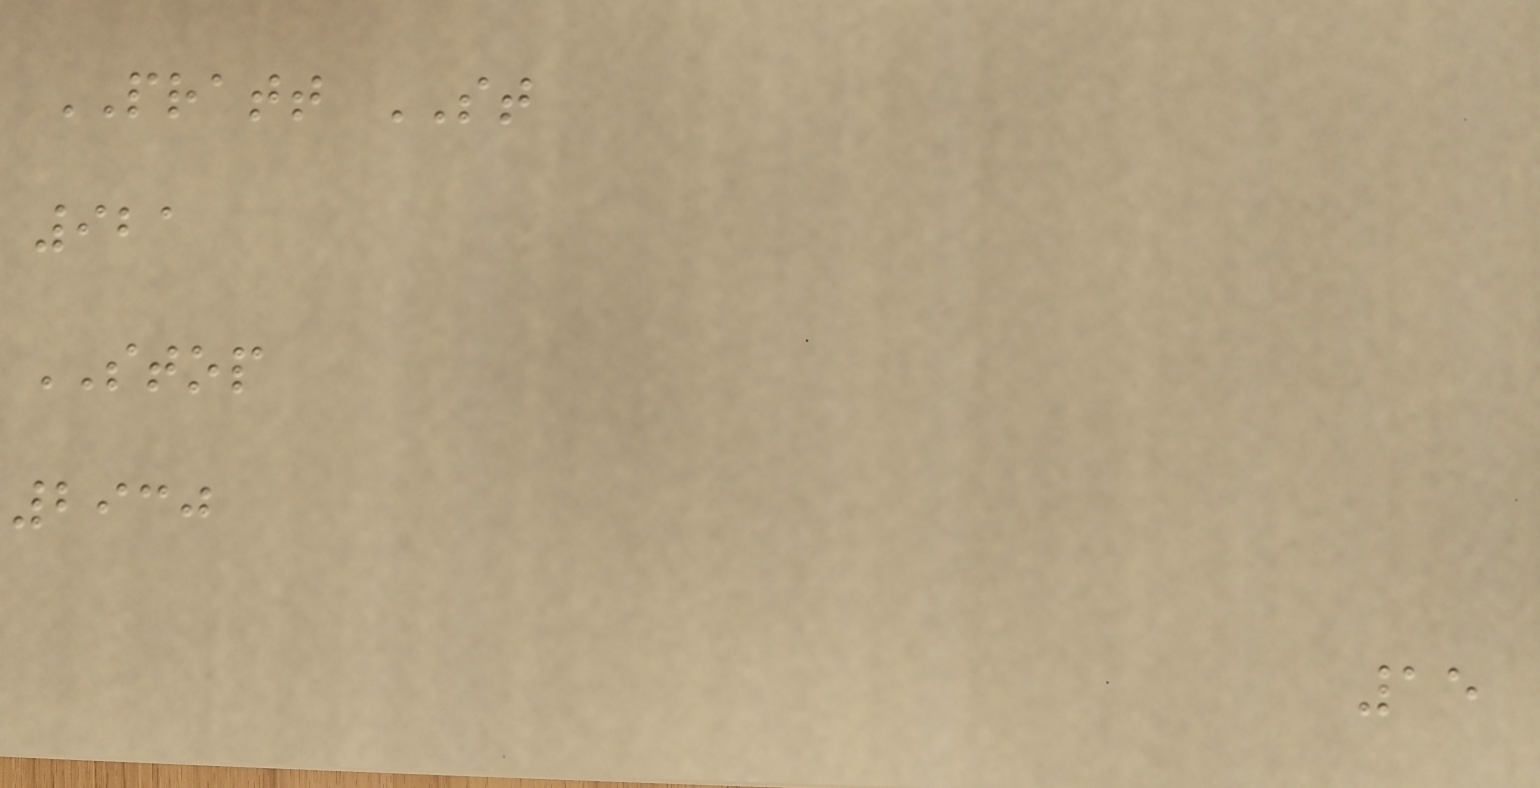PRATT ST
921
STOP
2930
15
